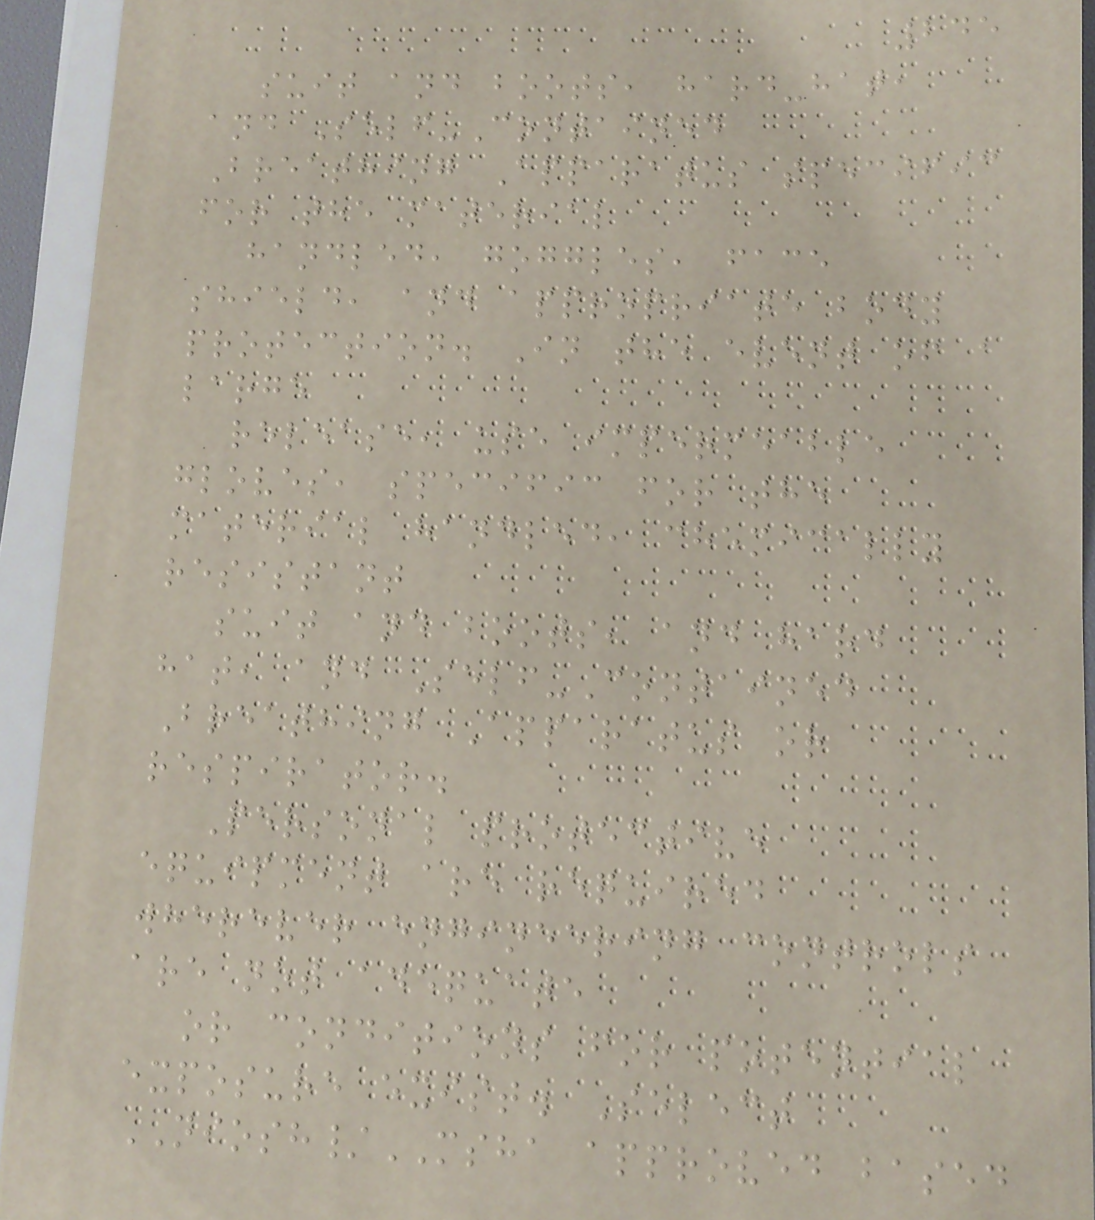245
suit and boots, hard-hat,
and Self-Contained
Breathing Apparatus specific
for the material
handled, goggles, face
shield, and appropriate body
protection. In the event of a
large
release, use impermeable
gloves, specific for the
material handled, chemically
resistant
suit and boots, and hard
hat, and Self-Contained
Breathing Apparatus or
respirator.
Personal protective
equipment are required
wherever engineering controls
are not adequate
or conditions for potential
exposure exist. Select
NIOSH/MSHA approved based
